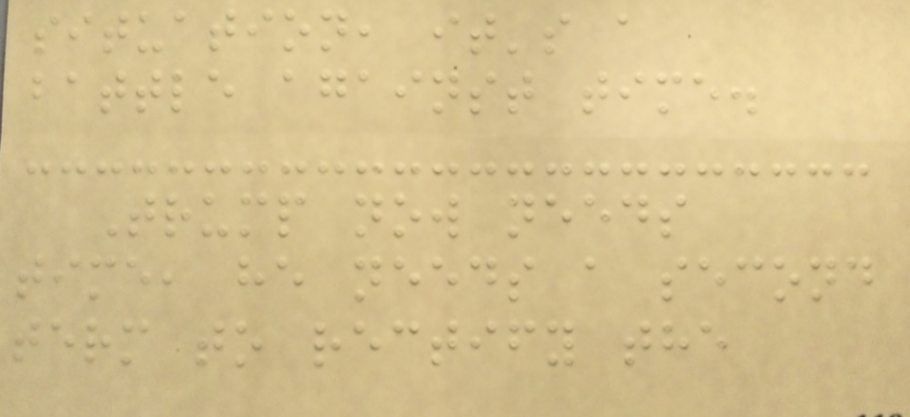situation, it's a
battle against time.
Trump now needs
time, he needs a second
term to rectify the
